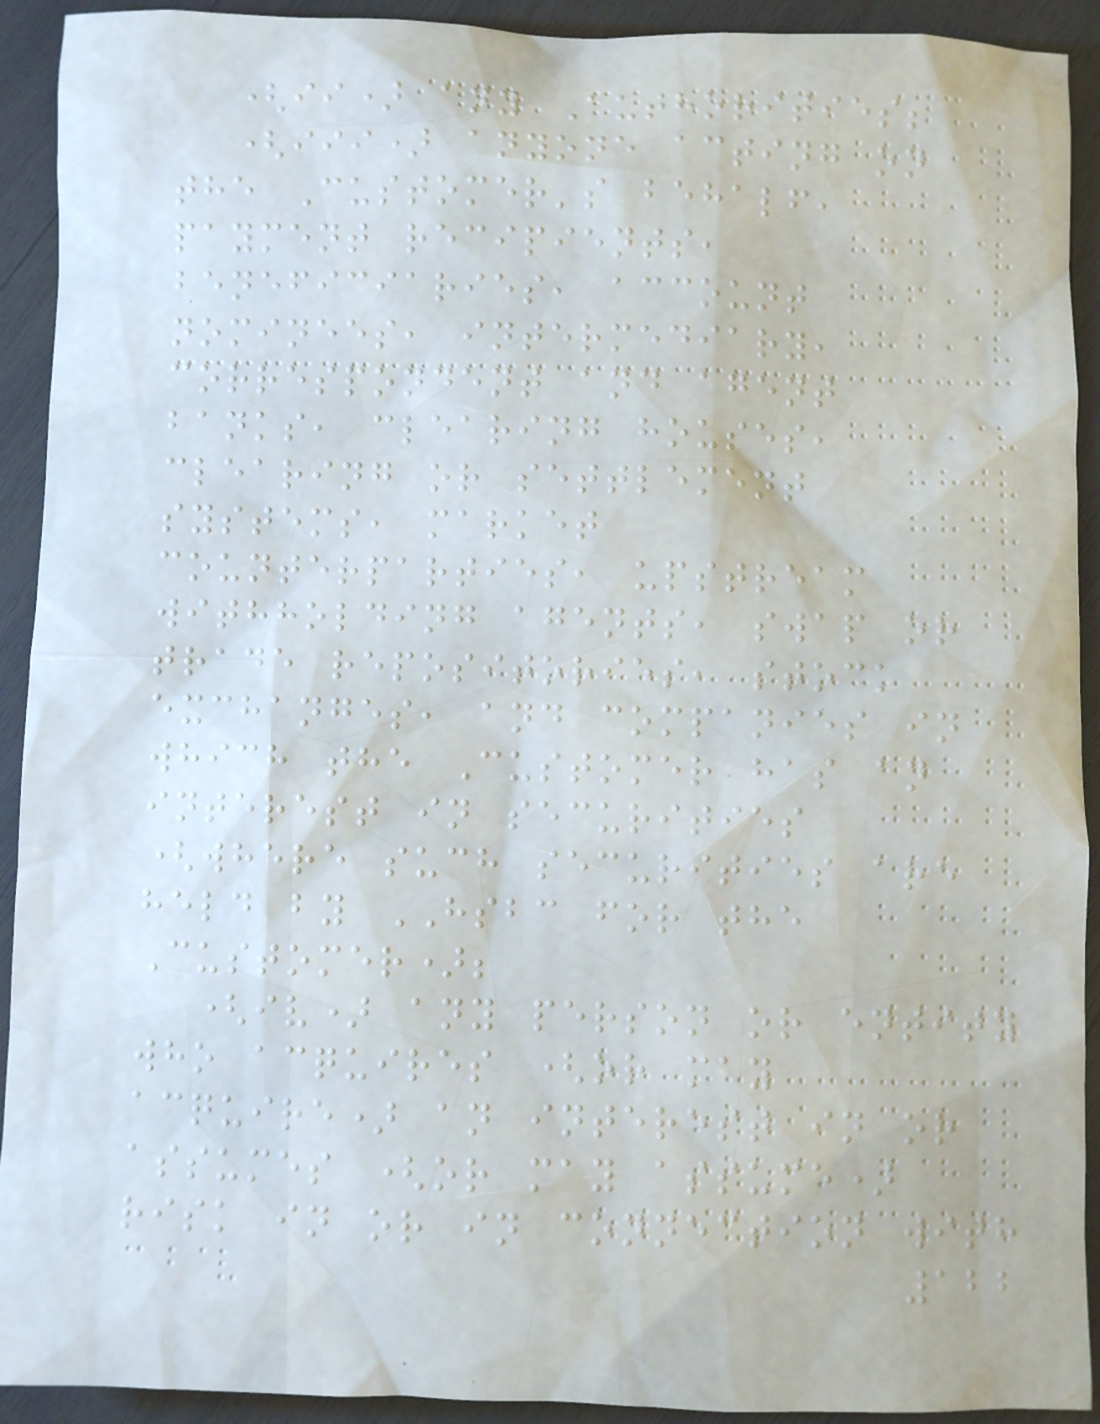(ii) any Authorities;
(iii) anyone acting on
the Customer's behalf,
payment recipients,
beneficiaries, account
nominees, intermediary,
correspondent and agent
banks, clearing houses,
clearing or settlement
systems, market
counterparties, upstream
withholding agents, swap or
trade repositories, stock
exchanges, and companies in
which the Customer has an
interest in securities
(where such securities are
held by HSBC for the
Customer);
(iv) any person or entity
who acquires (or may
acquire) an interest in or
assumes (or may assume)
risk in or in connection with
122
